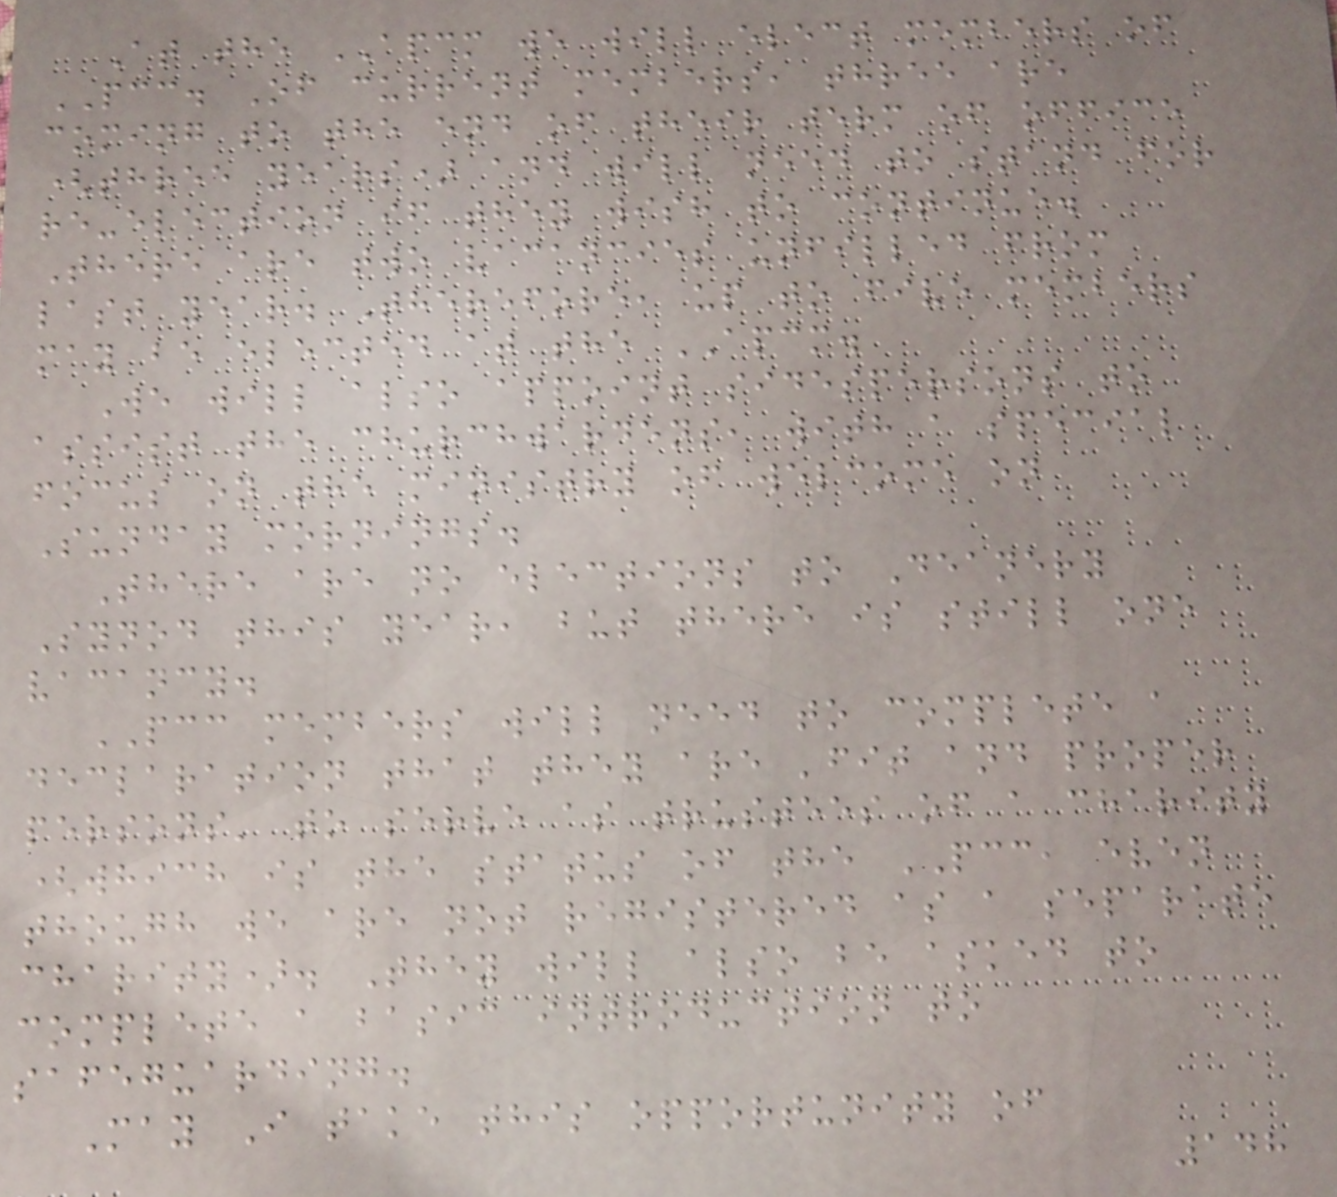At the APCM we will elect members of
PCC. Of current members, three are
coming to the end of their term of office
(three years) and will need to stand for
re-election if they wish to continue.
There are two vacancies unfilled from
last year. Therefore, up to five members
may be elected at the APCM.
We will also appoint sidespersons to
assist the churchwardens, with a special
focus on the ministry of welcome on
Sunday mornings.
There are no elections to Deanery
Synod this year, but there is still one
vacancy.
PCC members will need to complete a
declaration that they are 'fit and proper
persons' to serve as trustees of a charity
(which is the status of the PCC, even
though we are not registered as a separate
charity). They will also be asked to
complete a basic introduction to
safeguarding.
May I take this opportunity of
148
